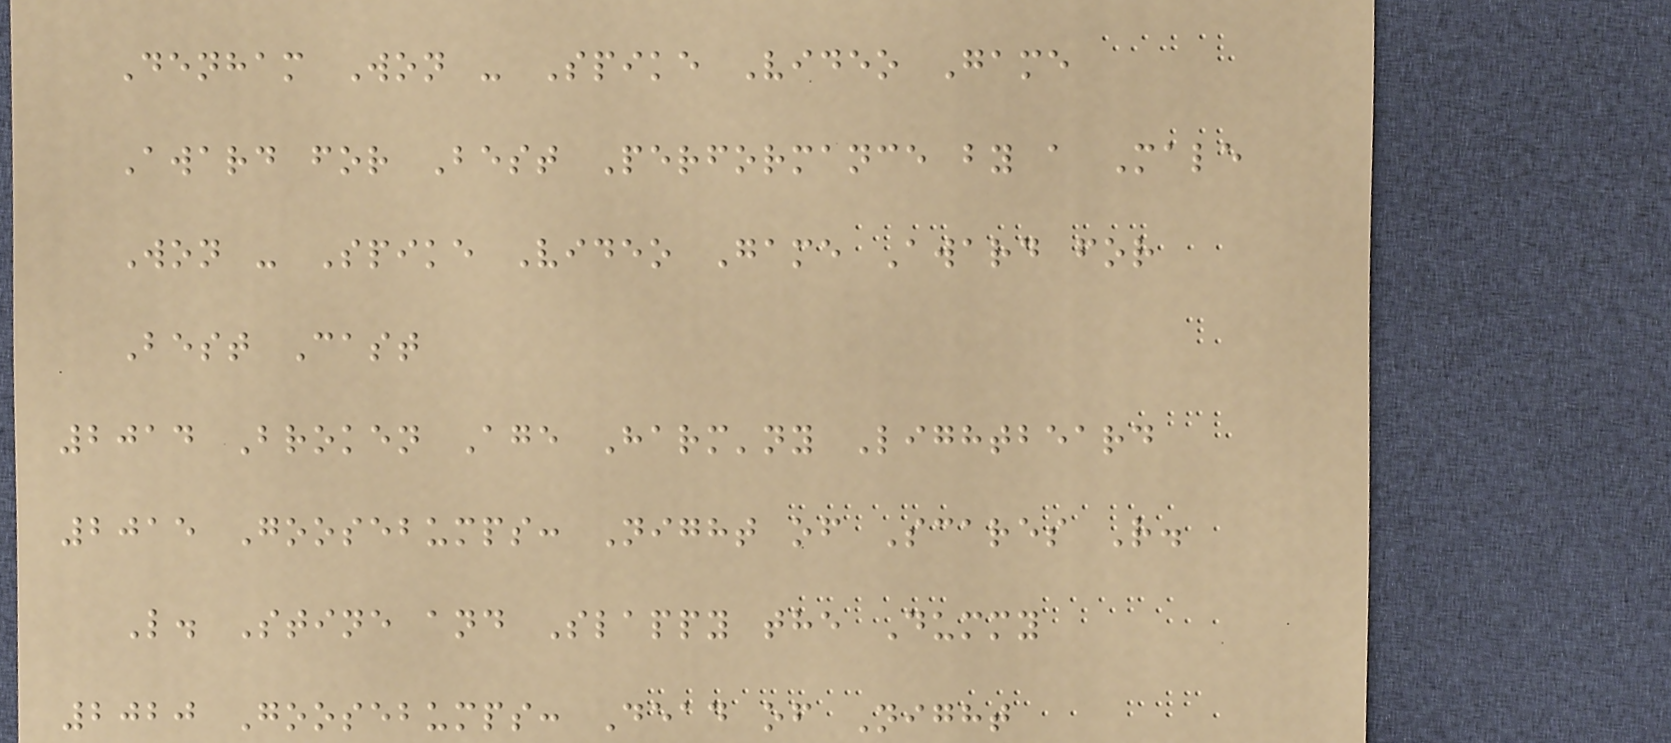Denham Won - Spike Video Game
Award for Best Performance by a Male
Won - Spike Video Game Award for
Best Cast
2014 Broken Age Harm'ny Lightbeard
2015 Goosebumps: Night of Scares R.
L. Stine and Slappy the Dummy
2020 Goosebumps: Dead of Night
